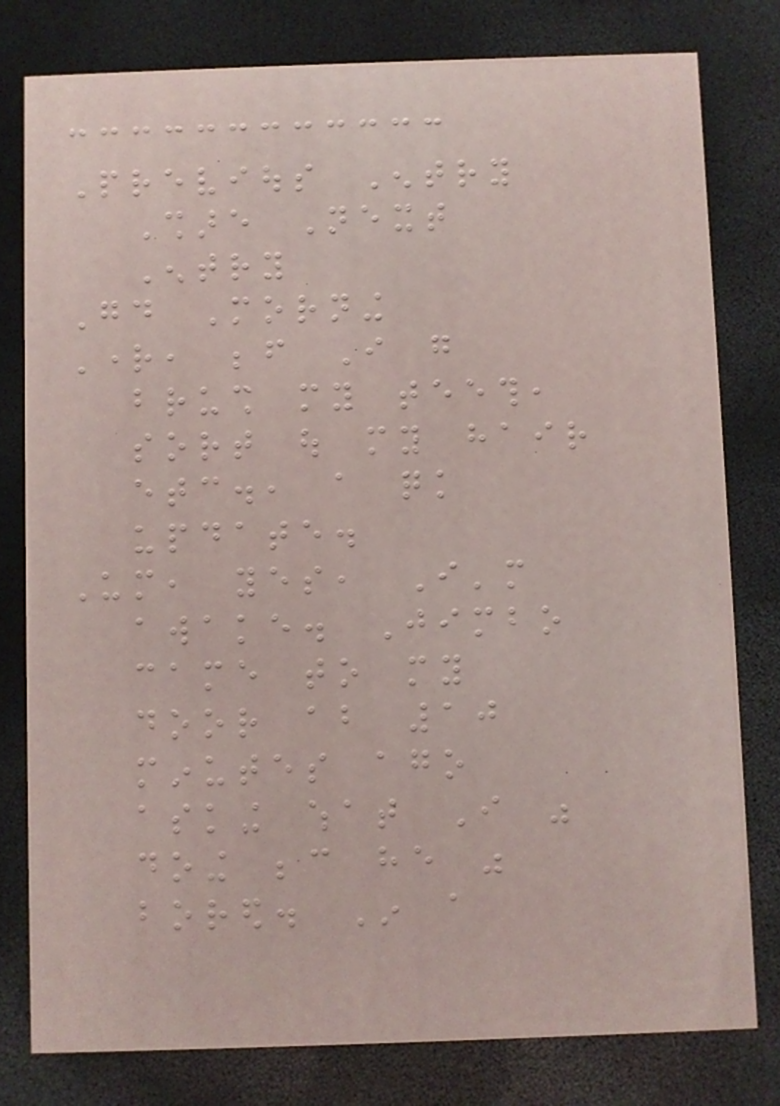Previous Entry
Share Next
Entry
Good Morning
Right, before I go
brush my teeth,
sort out my hair
etc., a quick
update.
Um, yes, I'm
awake. Jimbo
came to my
door about 10
minutes ago
asking what I was
doing because he was
bored. In a
